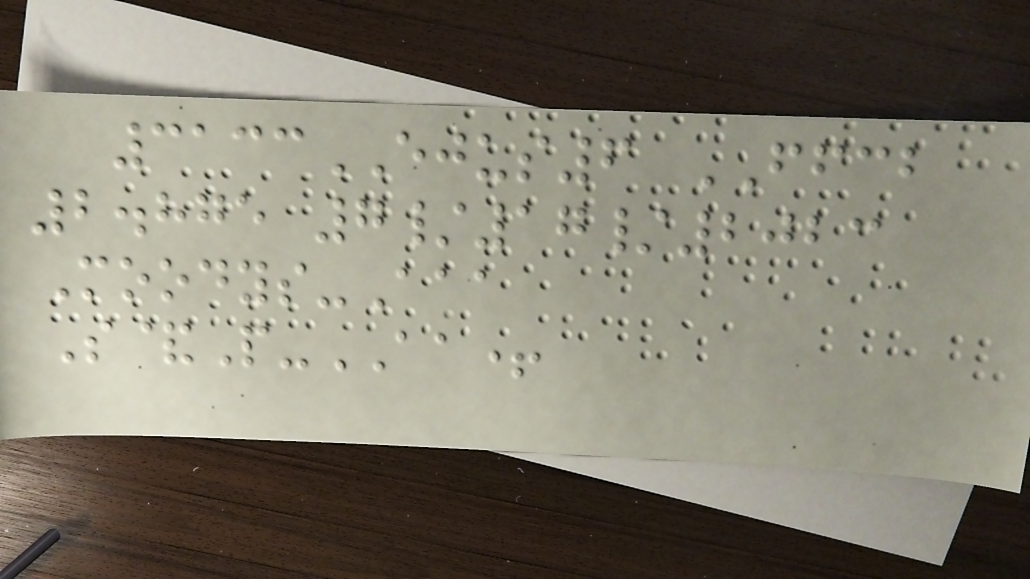3133EJUS6 FFCB
2.875 7/17/2023
Moodys-Aaa
S&P-AA+
